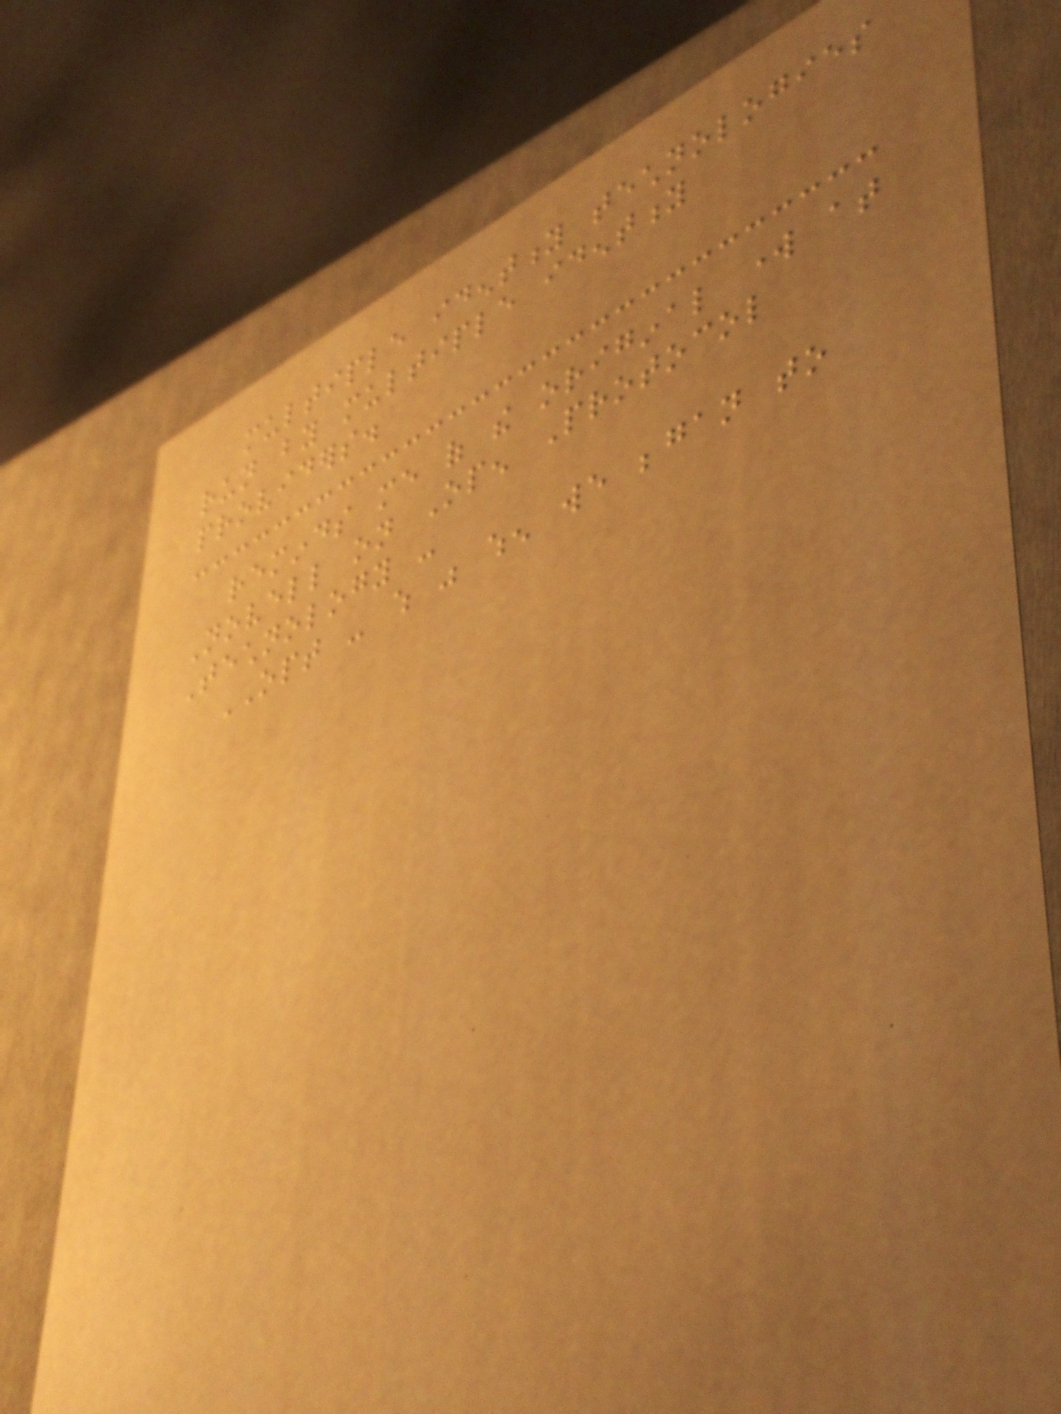multiple identity technologies
run by multiple identity
providers.
reminds me of the original work at
Novell on Open Protocol
Technology -
OPT - which was when we began to
